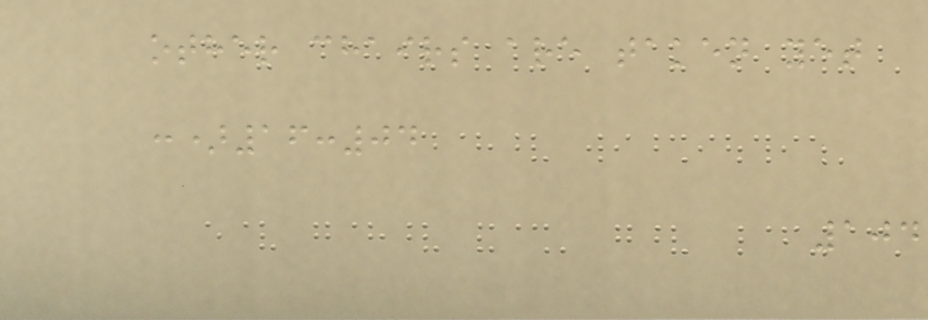other chairs are taken yet
:)16:04
104
